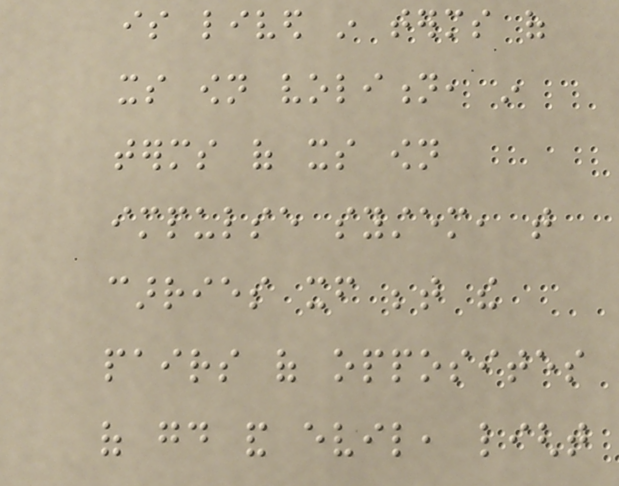is lived in terms of
its own volition, in
terms of its own
impulse system, that
carries itself between the
pairs of opposites
of good and evil, light
